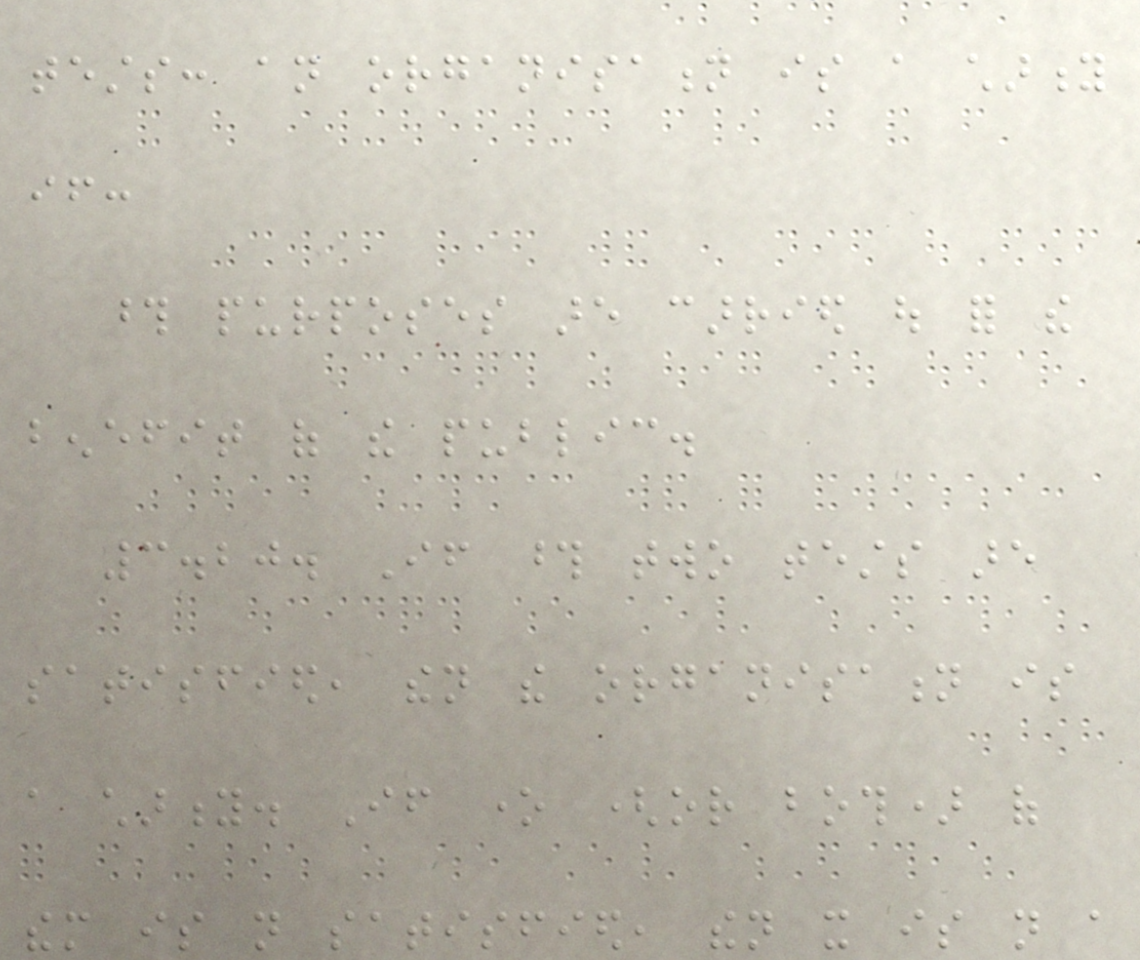tests: an organisation is a charity
if:
those purposes are carried out for the
benefit of the public.
3.20. If those two tests are
satisfied, then the organisation is
a charity. If one (or both) of
them is not satisfied, then it is not a
